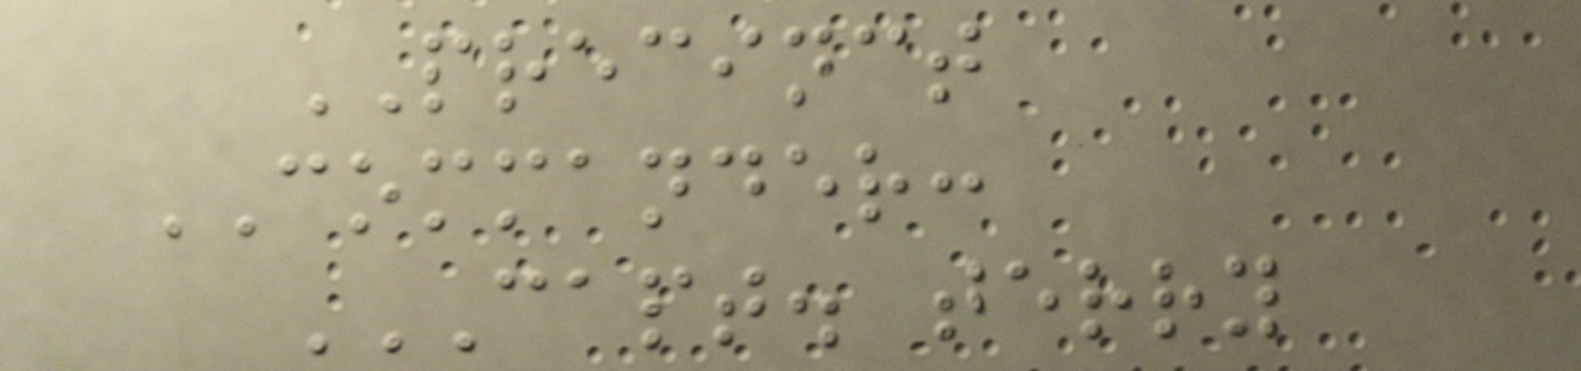PRECINCT
COMMANDER:
CAPT. TERRY
